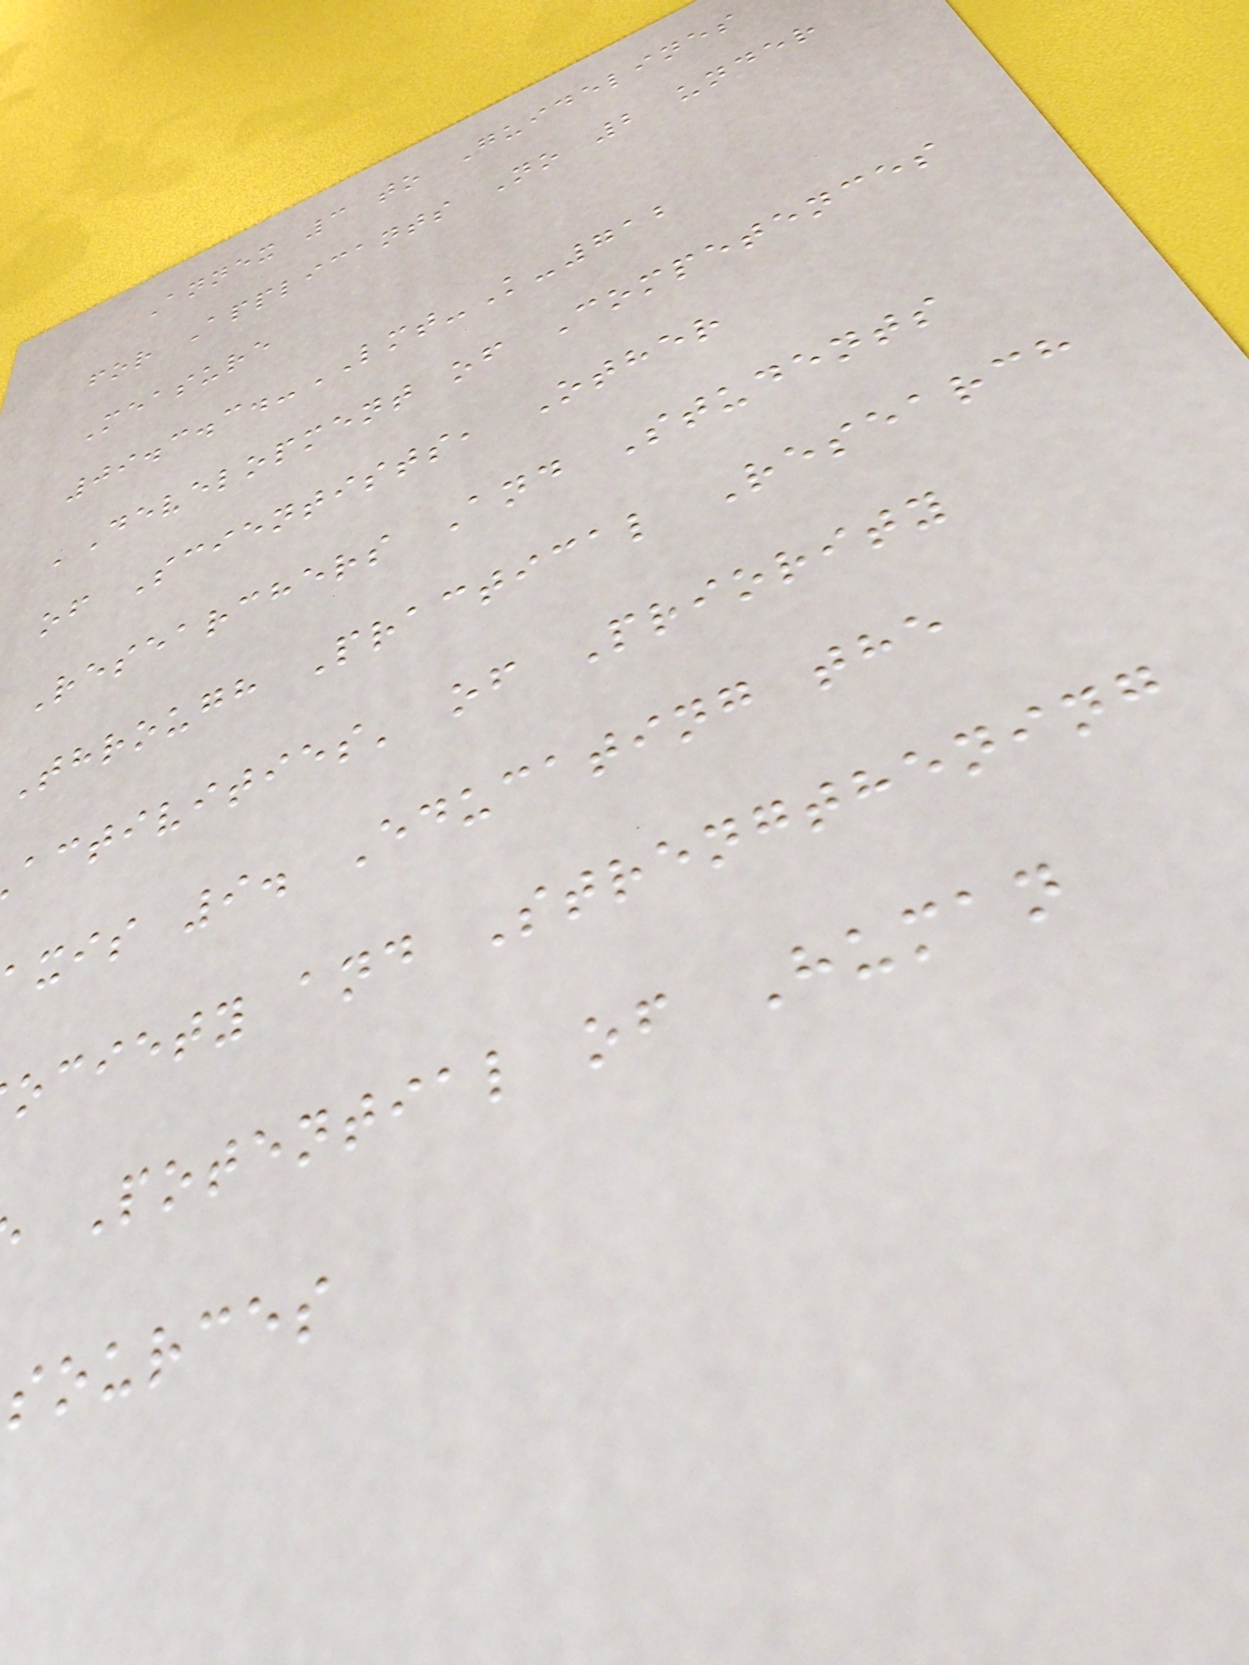Annex 3 to Guidelines
for Applicants No 2 under
Measure
09.3.3.-LMT-K-712
'Development of Competences
of Scientists, Other
Researchers And Students
Through Practical Research
activities' of Priority
xis 9. Educating the
ociety and Strengthening
Potential of Human
sources
